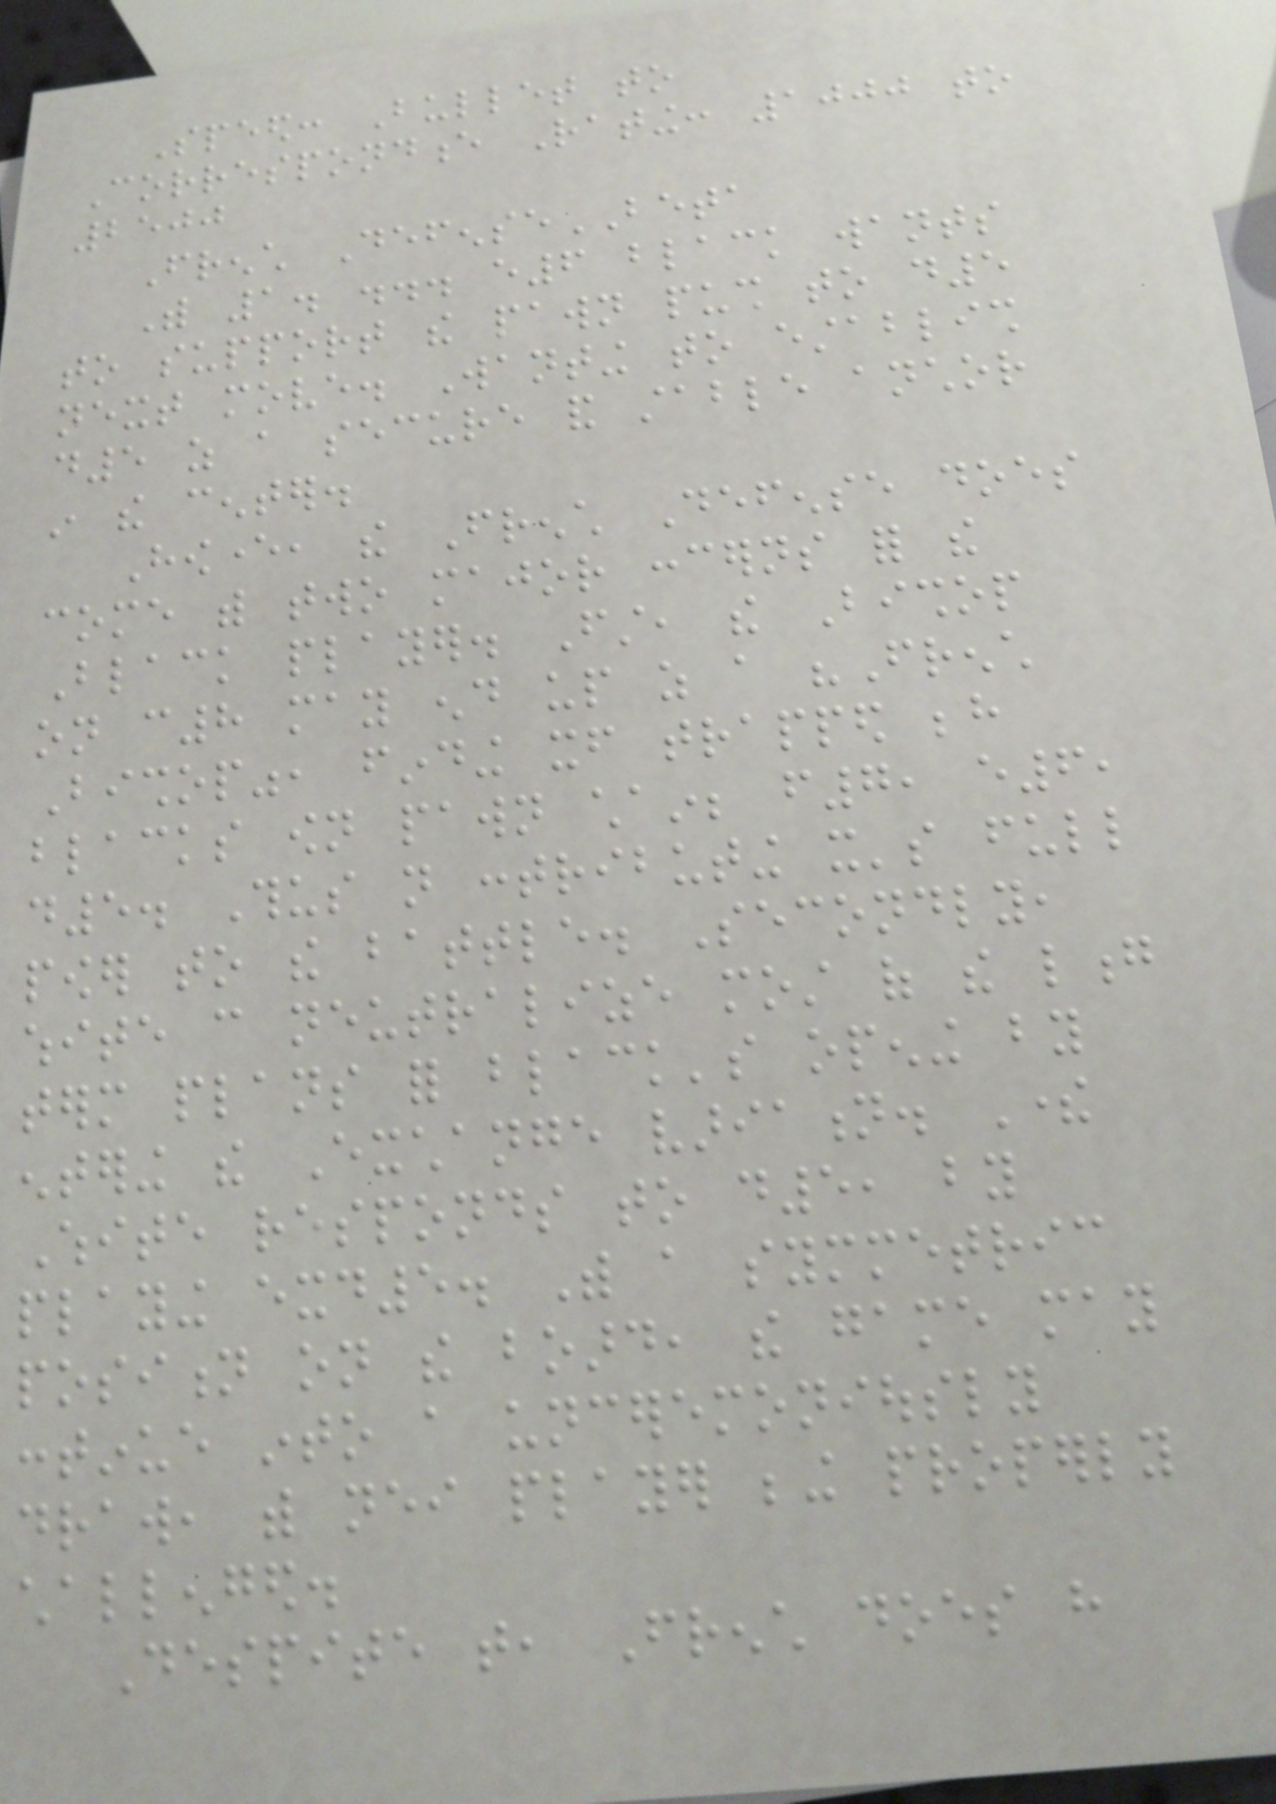Speed: Bullet to
Correspondence Rating: 1000 to
2500
French DefenseBETA
With 1. ... e6 black wants
to support the pawn push to d5
next move. Wanting to establish
d5 as a secure and stable anchor
in the center.
However, the French Defense does
come with two major concerns for the
Black player. First, the Bishop
on c8 may end up as a "French
Bishop", finding itself trapped behind
blacks own pawn chain; f7, e6,
d5. Thus not contributing it's full
power to the battle. Secondly,
white can neutralize most of the long
term plans for black's opening by
entering the Exchange variation. There
White responds to d5, by
playing exd5. With a symmetric
position on the board, the game may
continue into a unceremoniously
draw, with neither player being properly
challenged.
Despite that, French does have
